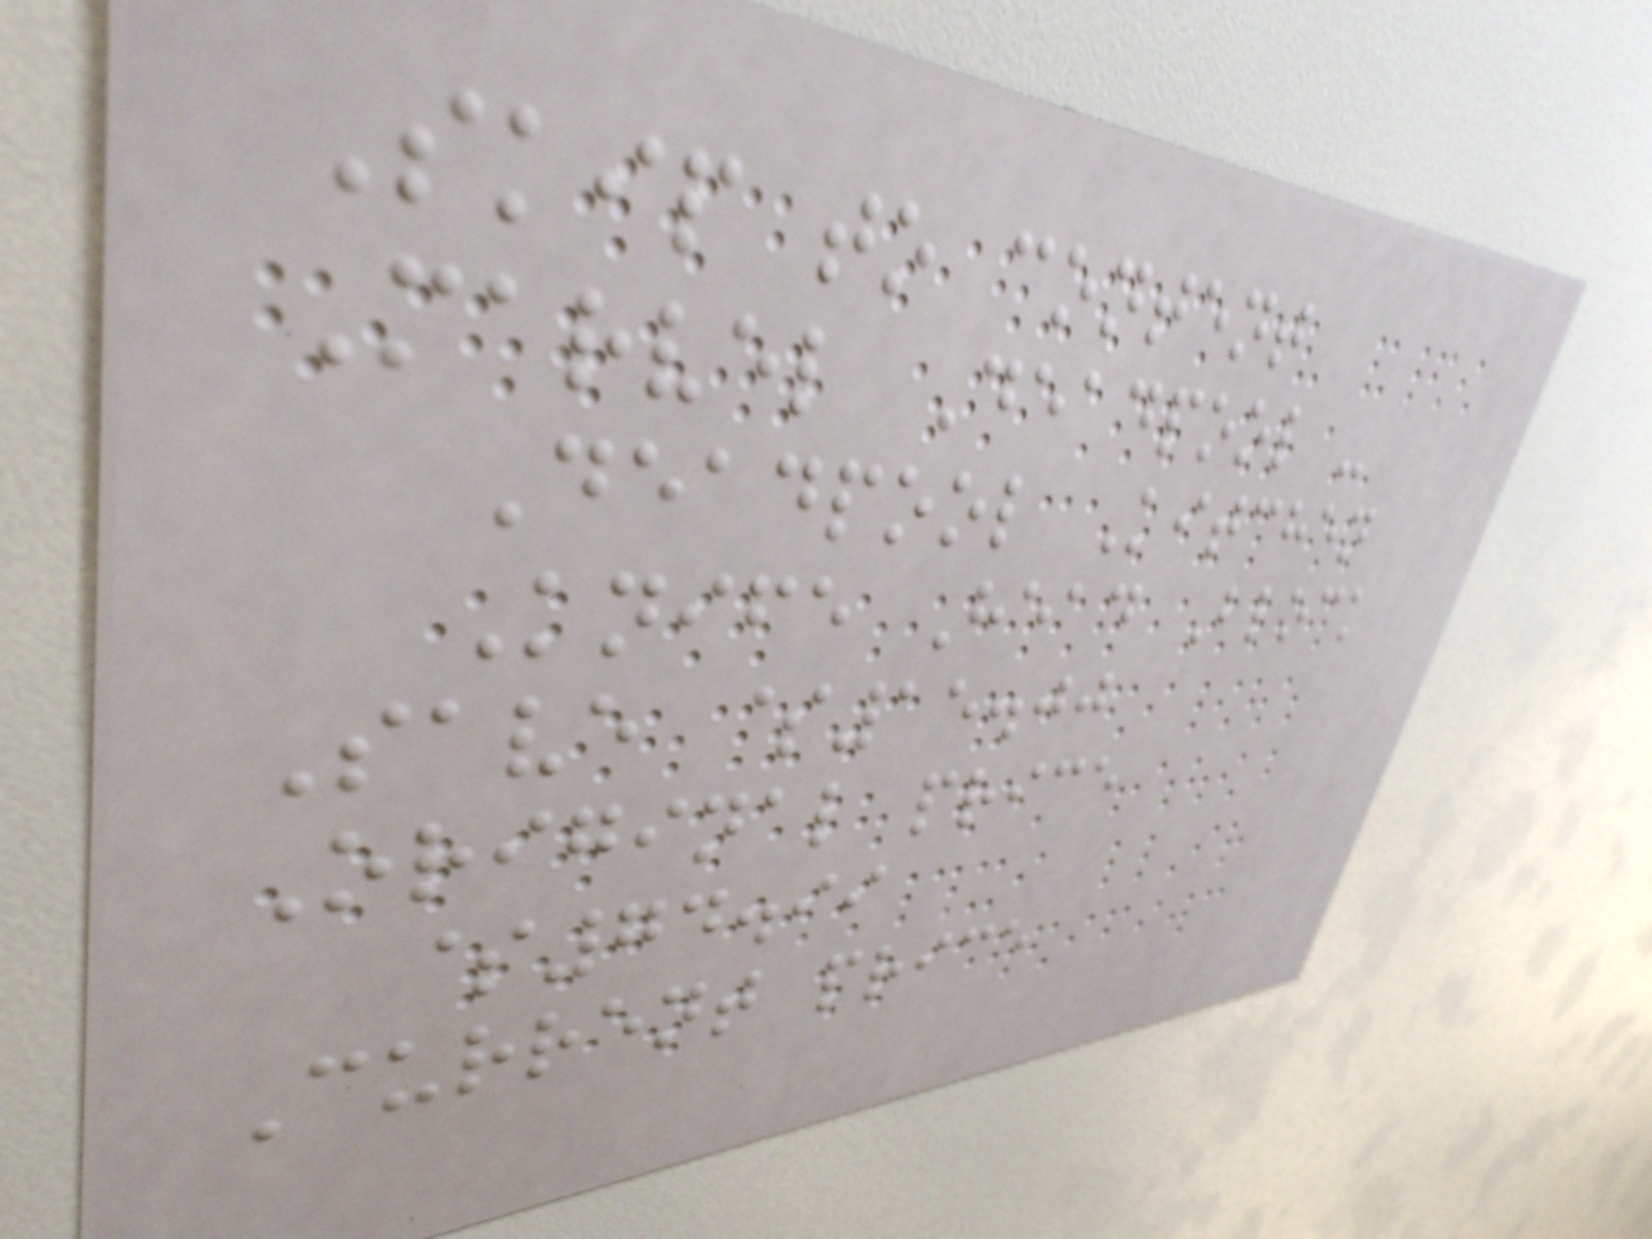Skip to content
Marvel Deadpool -
Deadpool Kitchen
Knife Head Block
Save $15.00
Original price
$74.99
Current price
